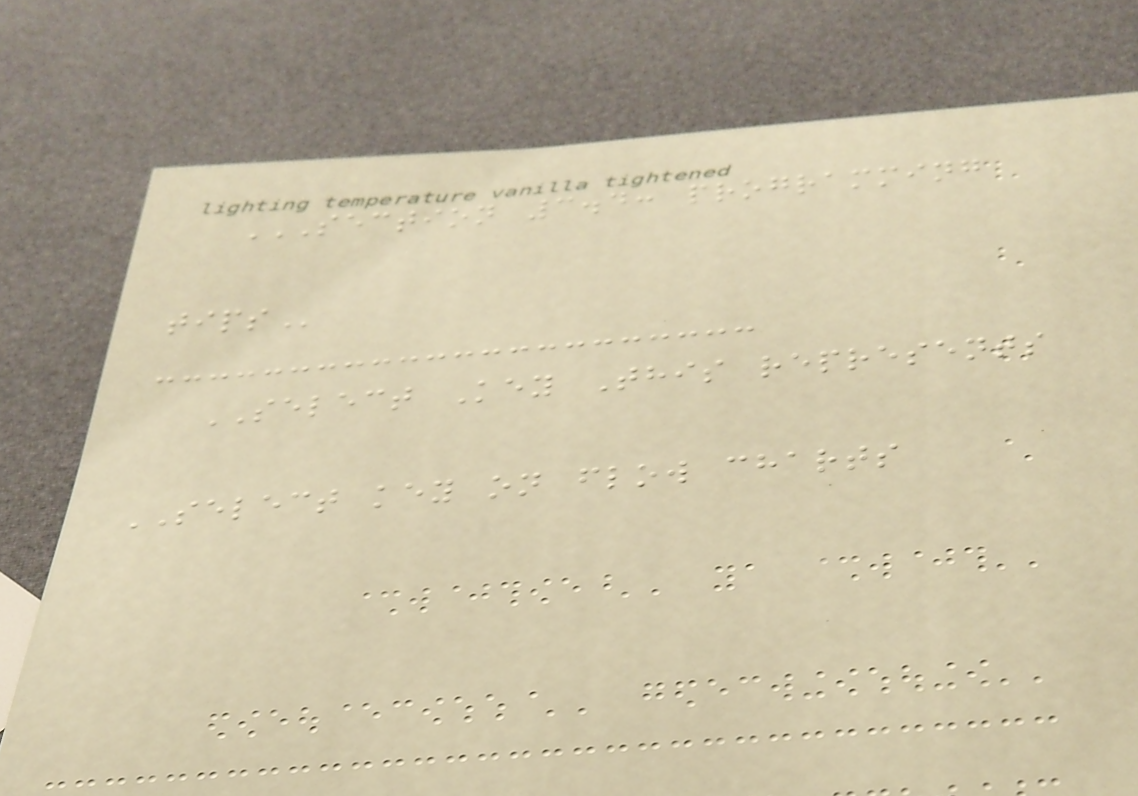SECTION 3.4: PROGRAMMING
TIPS
SELECT Key This represents
SELECT key on flow charts
